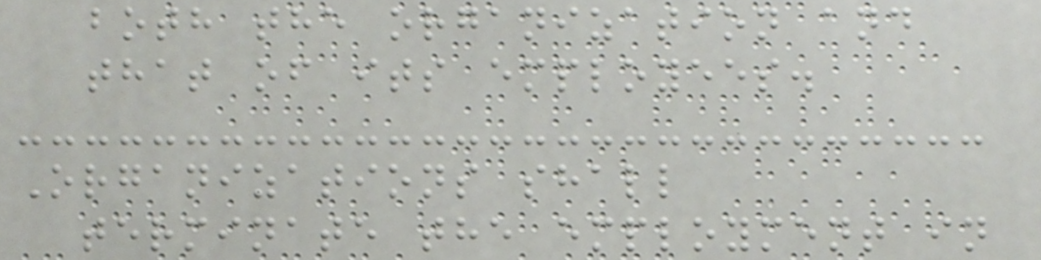both the organization and
that of its employees.
Organizations shall
terminate the employment in
